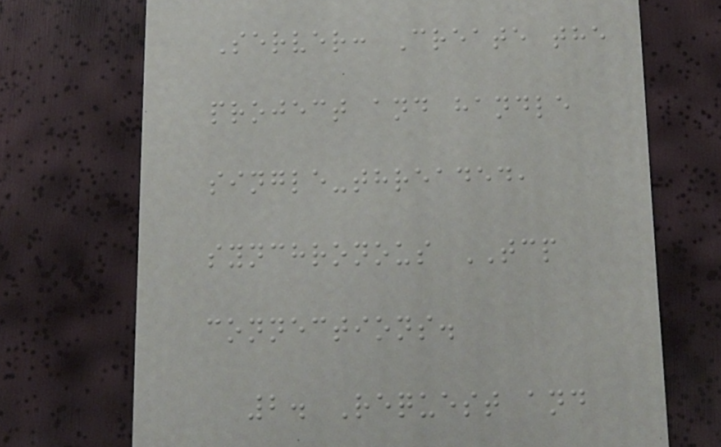Server: Create the
project and handle
single-threaded,
synchronous TCP
connections.
2. Request and
